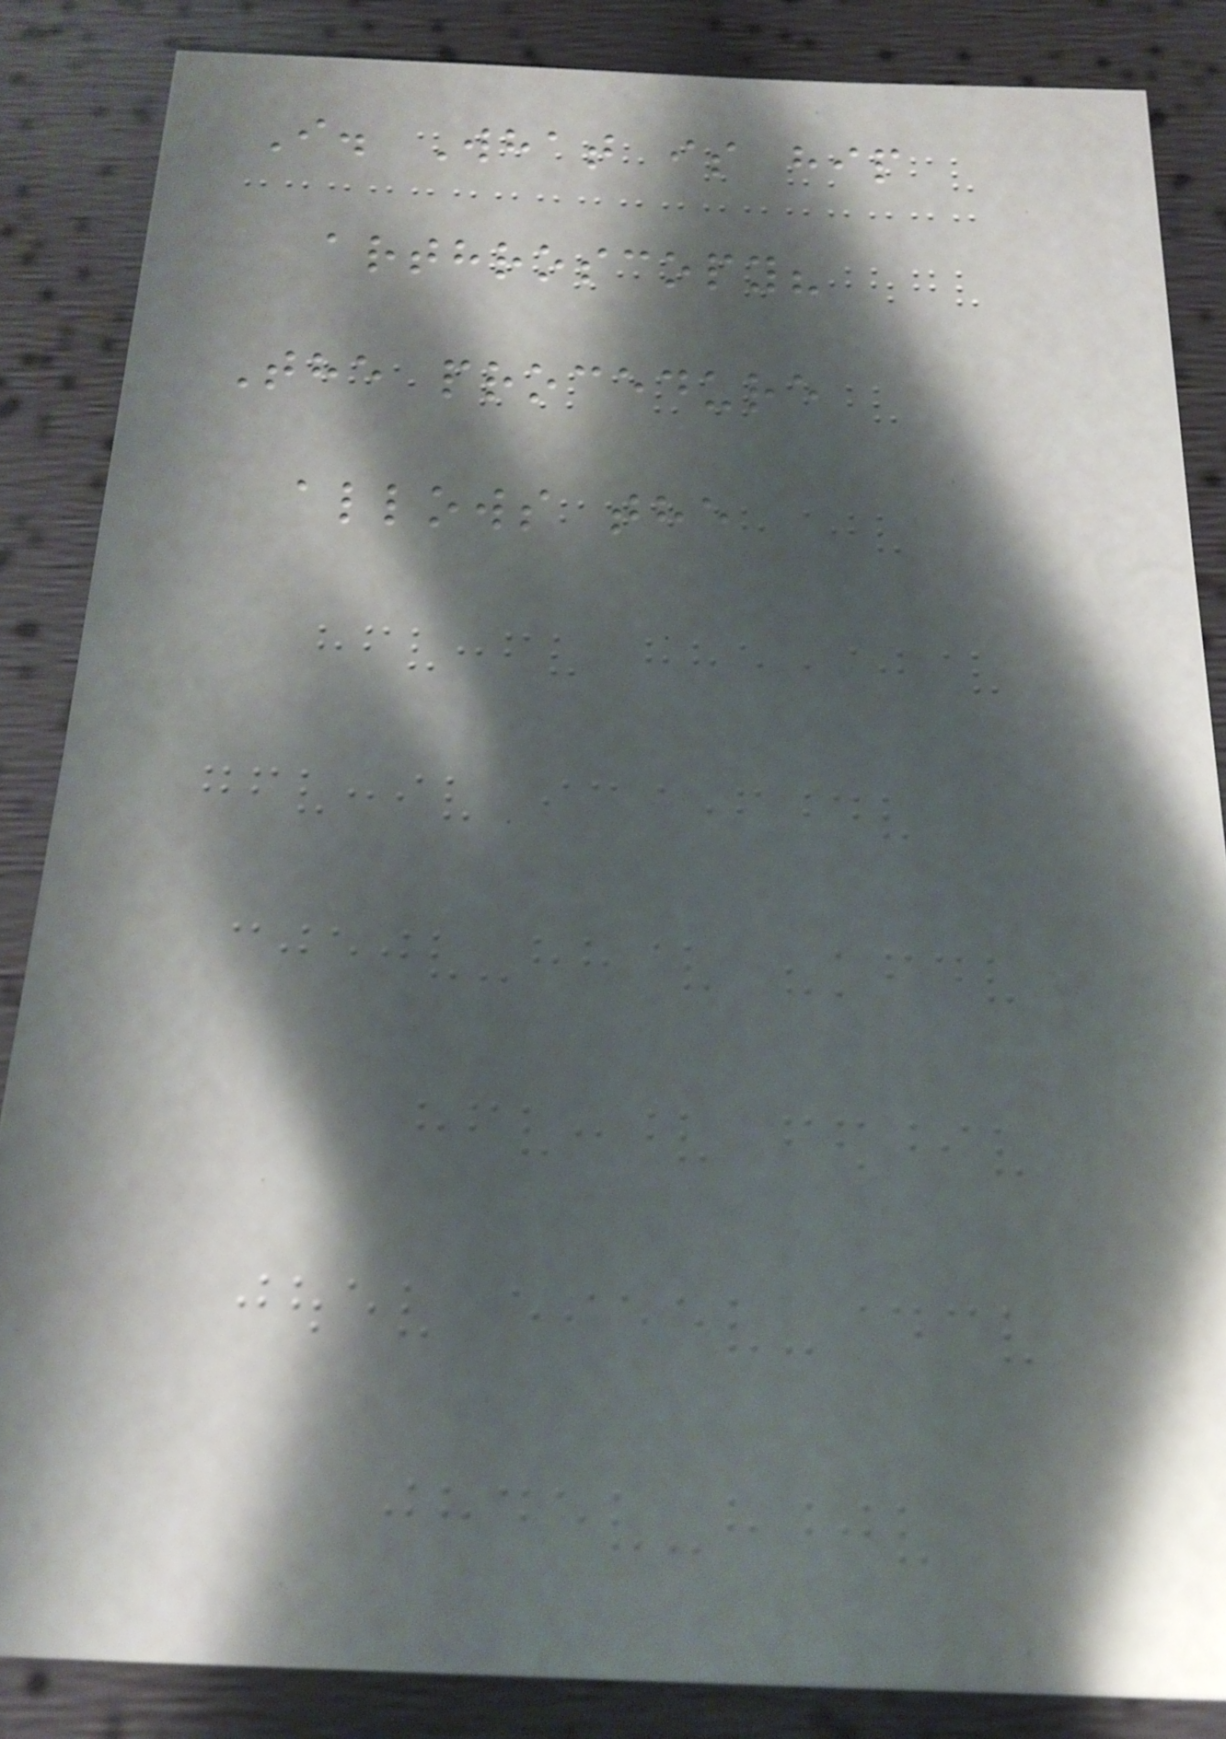I. What is hip
arthroscopy?
The procedure
allows the
